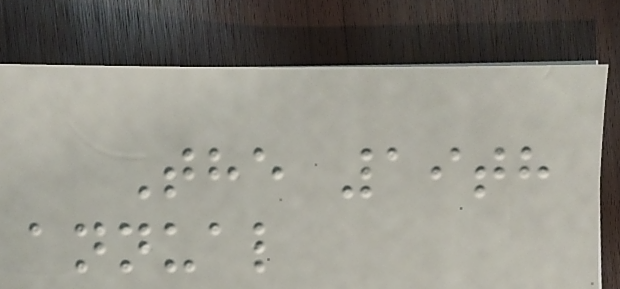The 19th
annual
